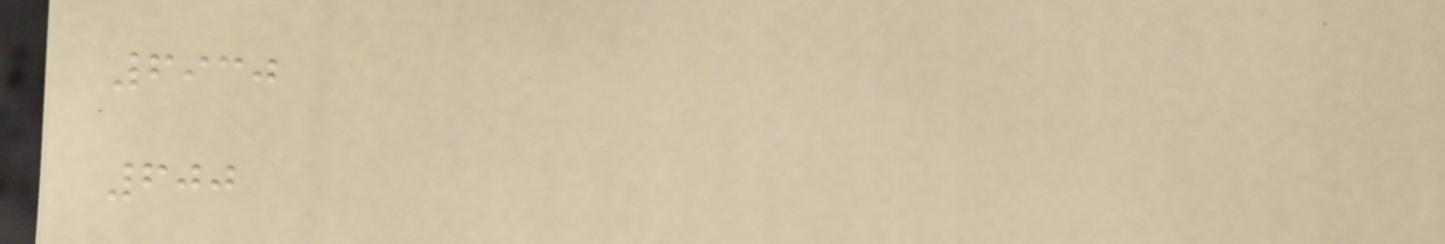6930
600
